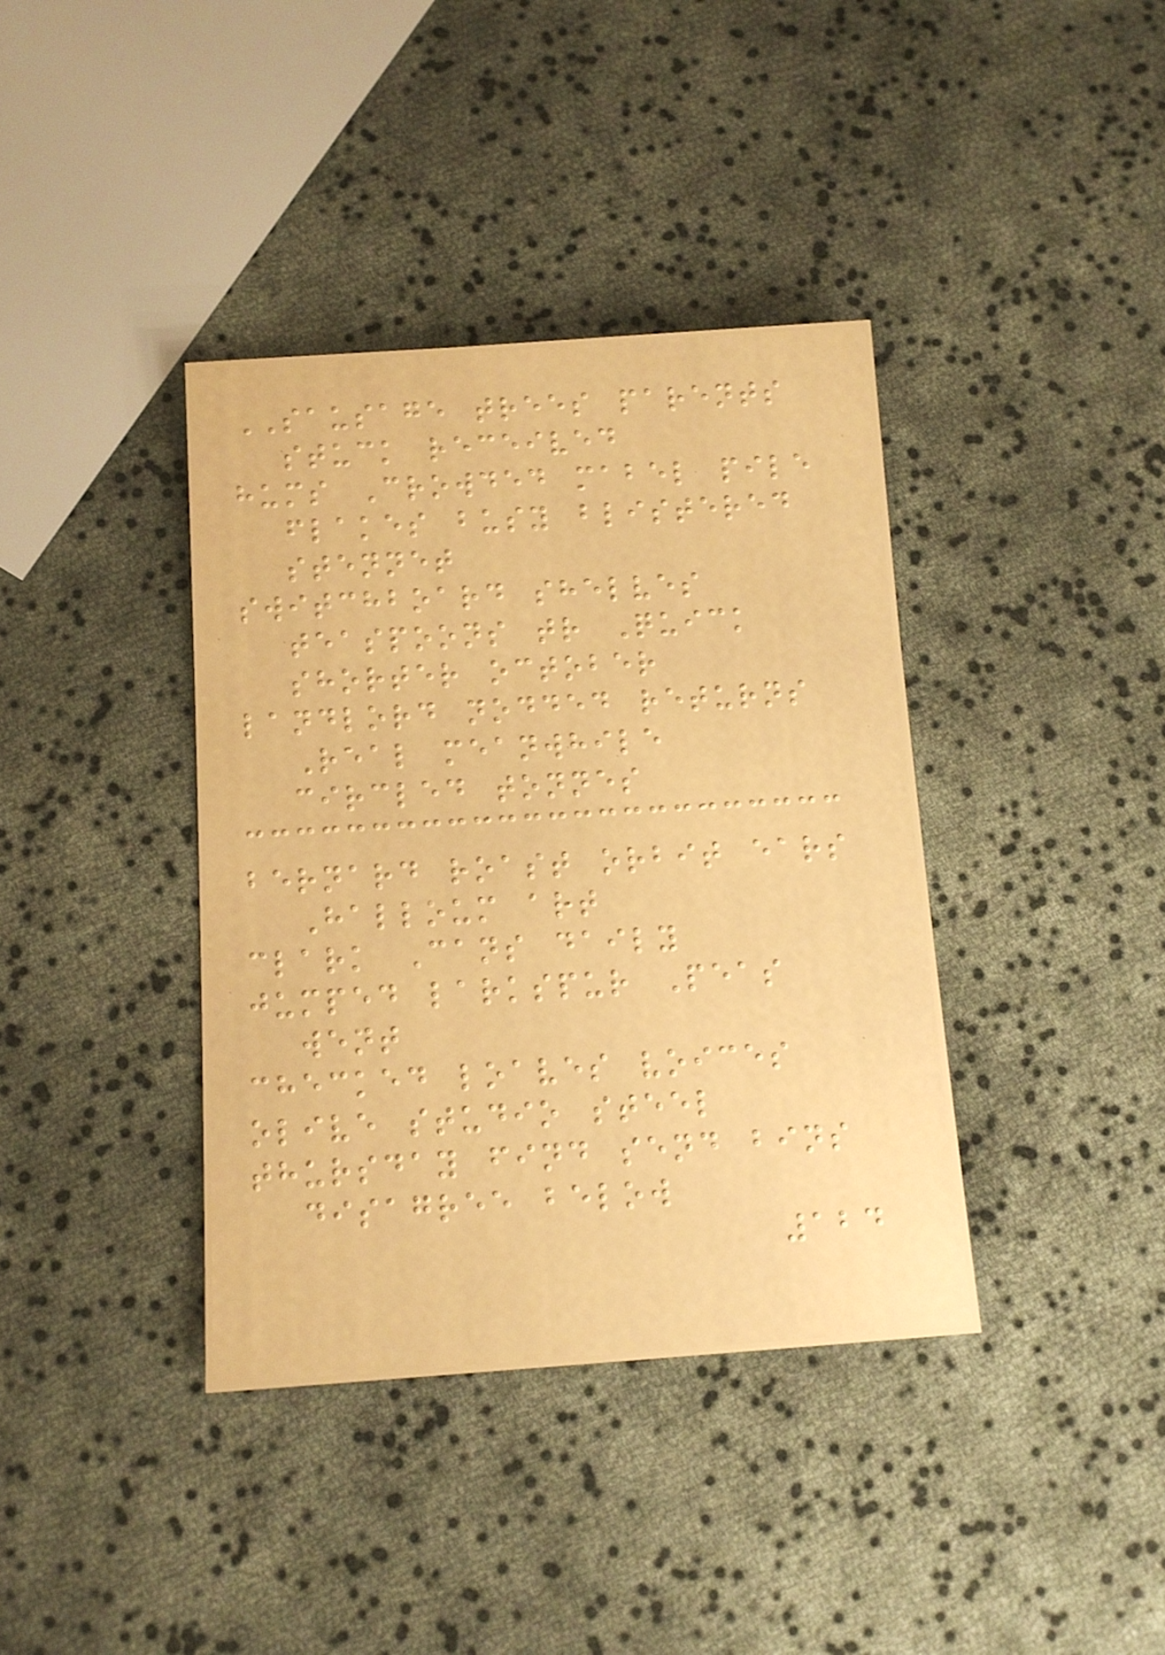SAUSAGE trees parents
stuck received
hums Crowded mabel pile
flakes busy blistered
stennet
switchboard shelves
teaspoons tr Quick
shorter october
landlord nodded returns
Real meanwhile
circled tonnes
bernard roast orbit ears
Halloum art
clark Cans daily
jumped larkspur Peas
went
checked loaves voices
olive studio steel
thursday find send bins
disagree below
124
